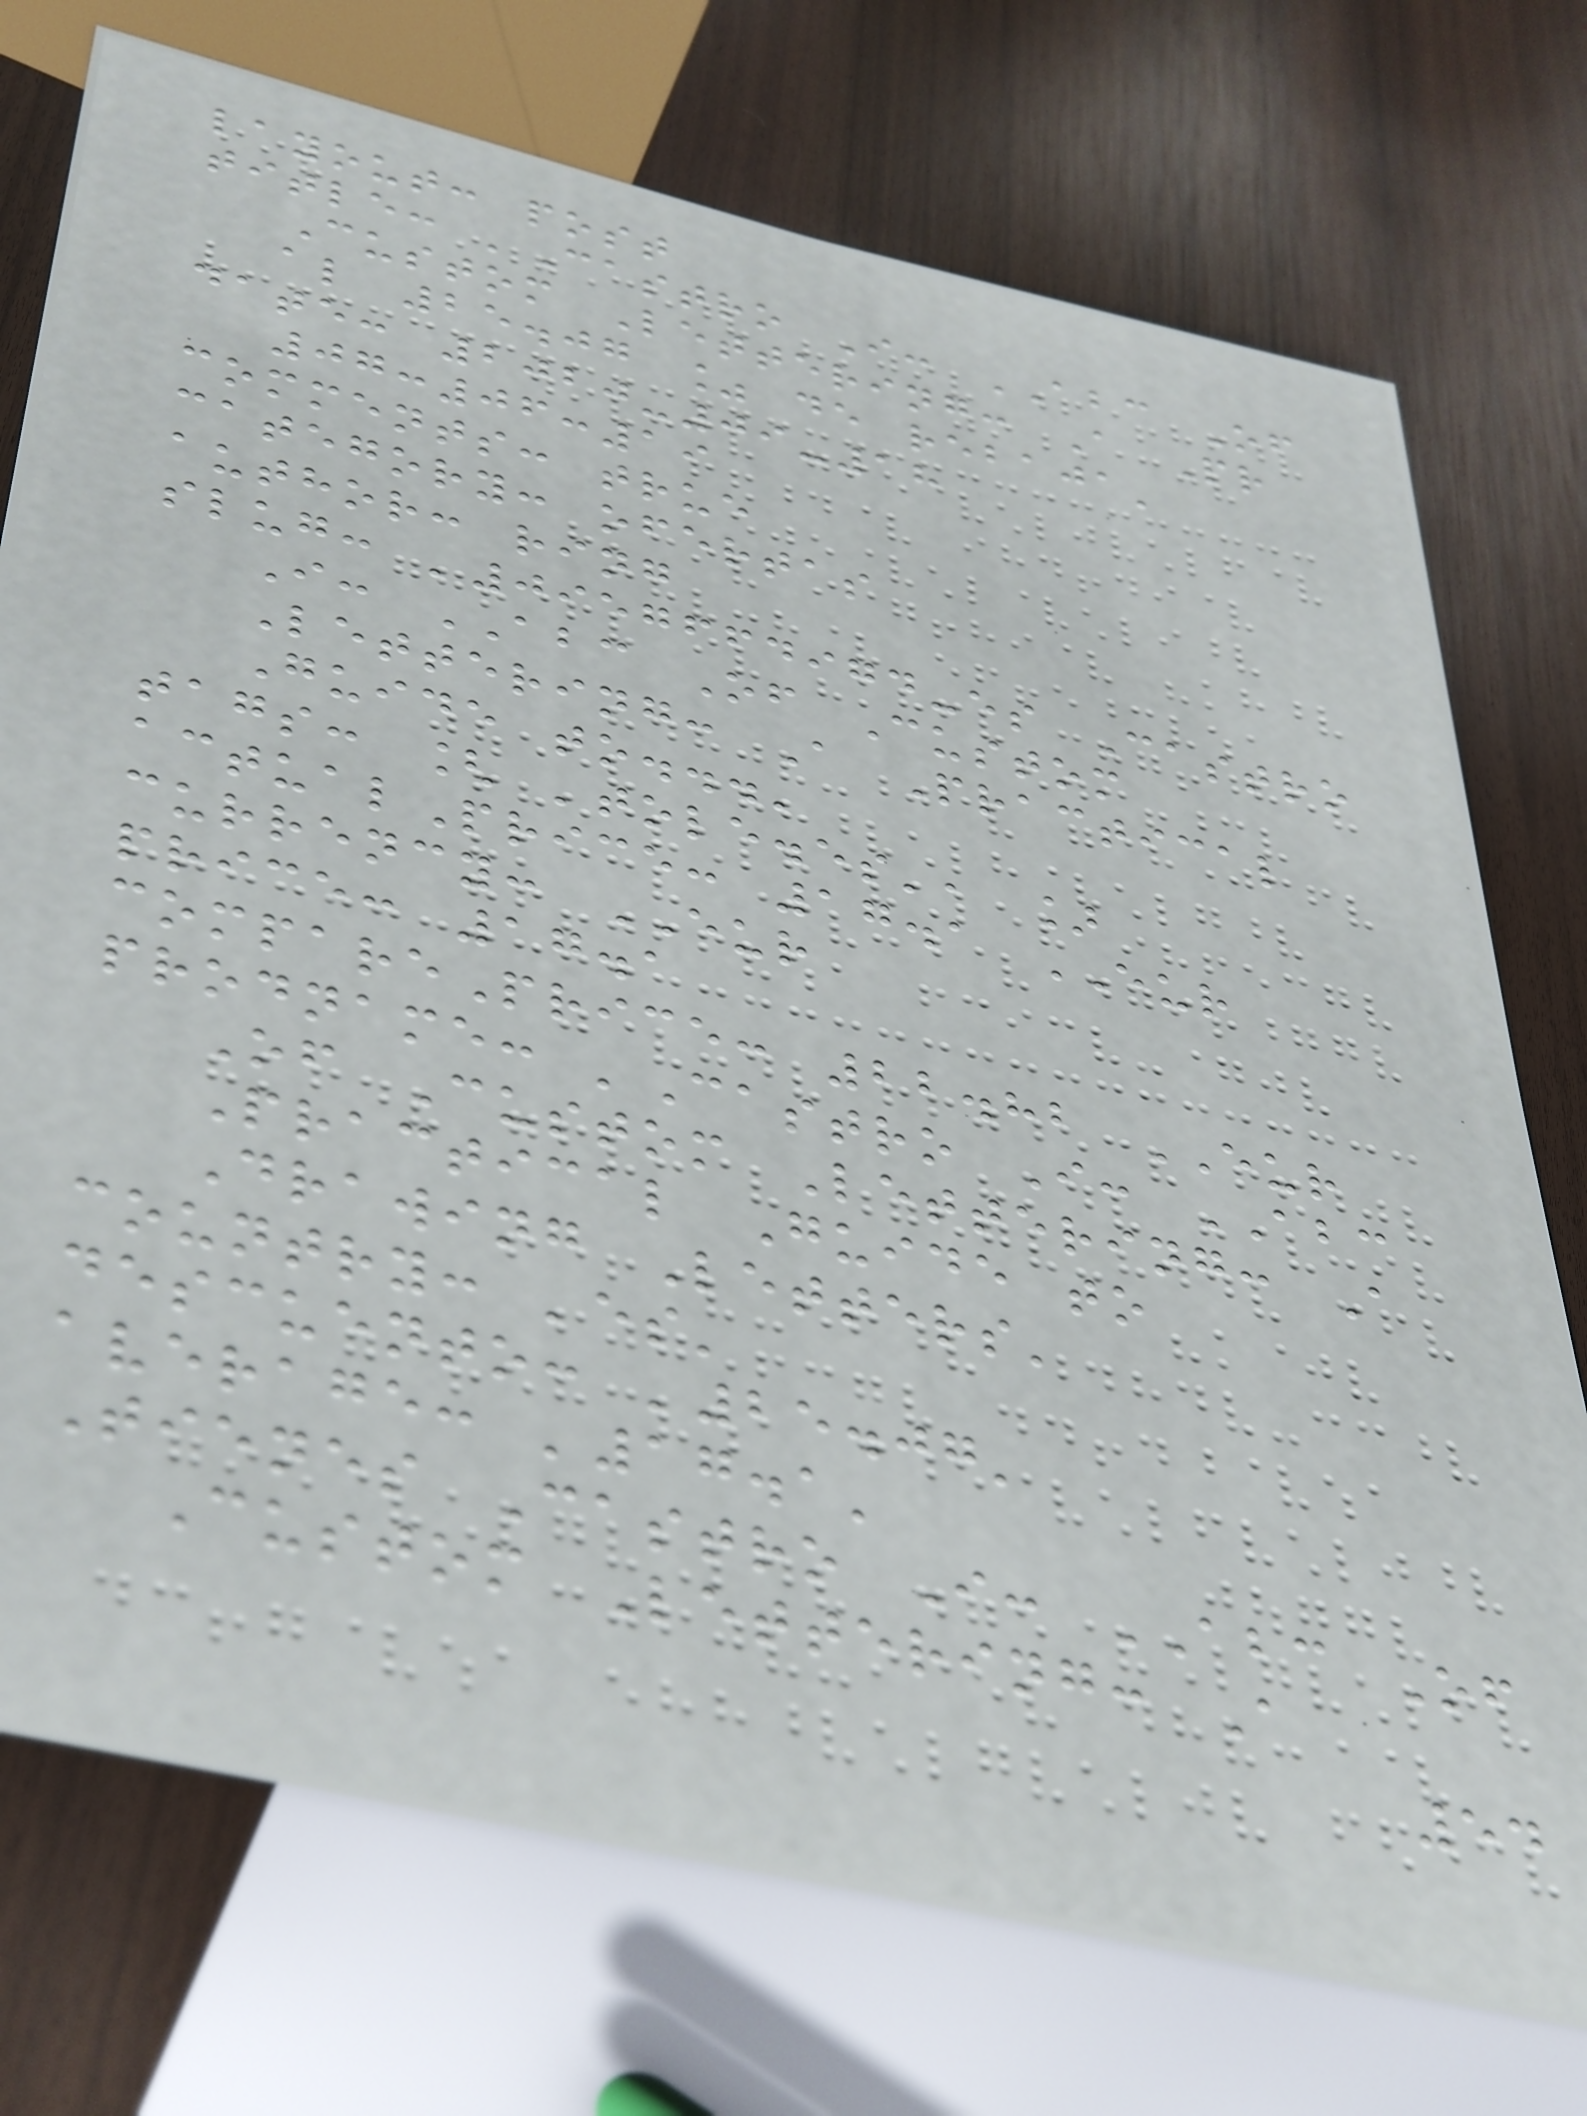layout: post
title: 'Castro I: ABC Of
Custom Lettering: A Pr
al 25.07 % de rebaja'
date: 2020-09-18
07:06:19
comments: true
category: ofertas
author: ring
slug: '0957664974-es Castro
I: ABC Of Custom
Lettering: A Practical
Guide to...'
tags: [ 'tole.es', ]
actualPrice: 17.1 EUR
currency: EUR
price: 17.1
comparePrice: 22.82 EUR
prodname: 'Castro I: ABC
Of Custom Lettering: A
Practical Guide to
Drawing Letters'
country: 'es'
descuento: '25.07'
average: '17.1'
Tienes Castro I: ABC Of
Custom Lettering: A
54
